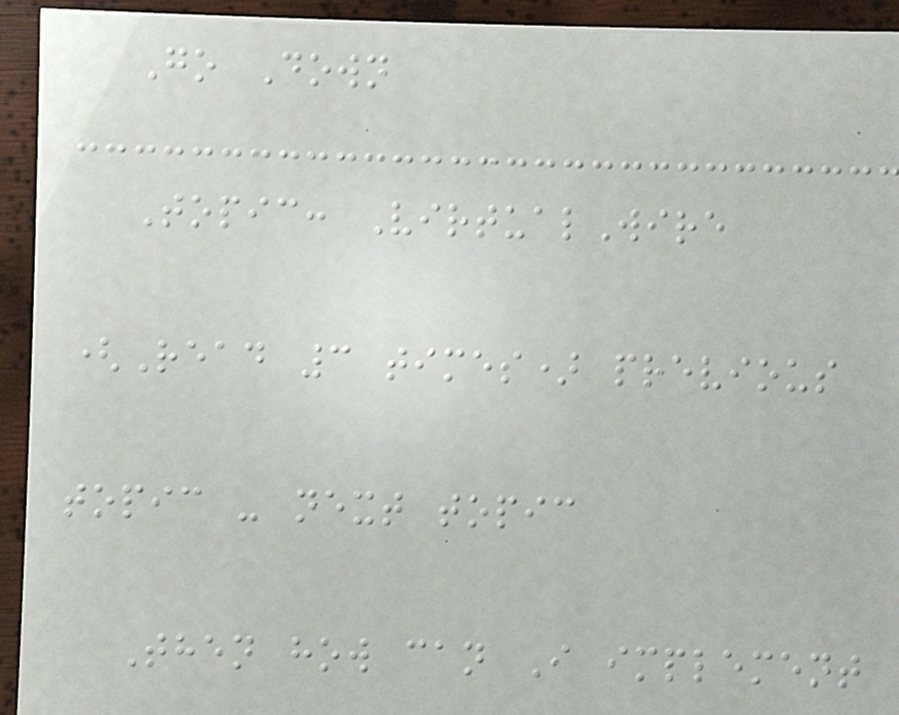Go Down
Topic: VirtualWire
(Read 3 times) previous
topic - next topic
Then how can I implement
